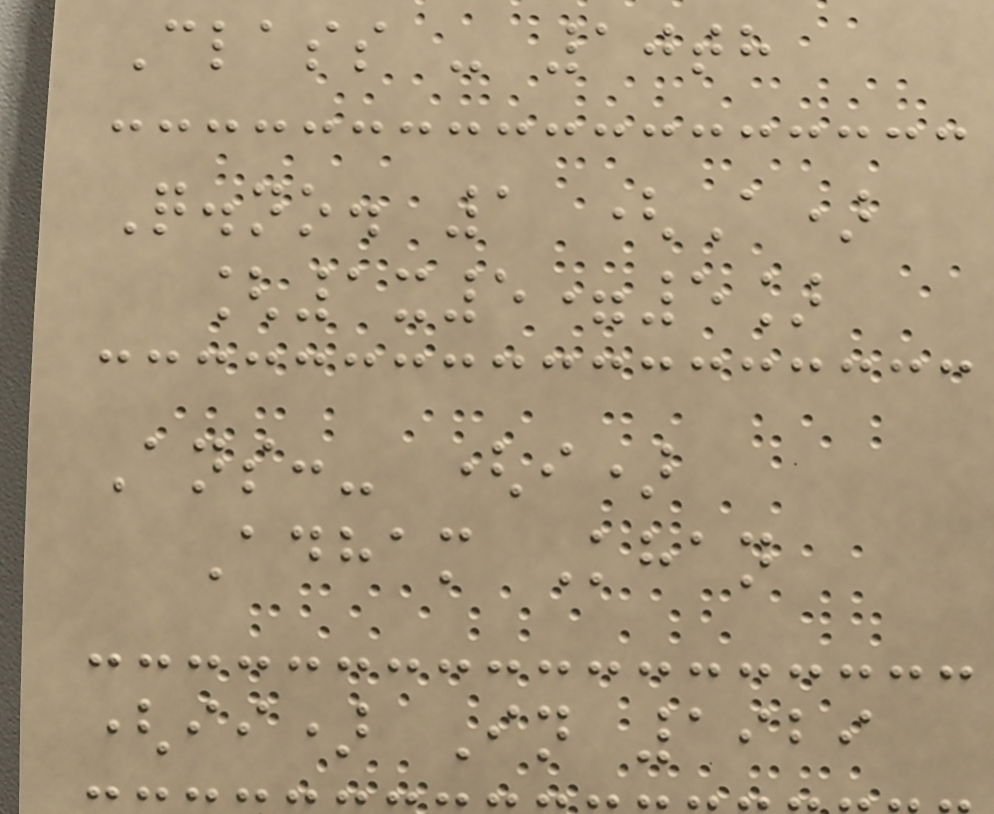Class - 10th
Q.no. 1 (A)
[1x5=5]
Ans:- (i)
Adham Khan
(ii) In 1929
